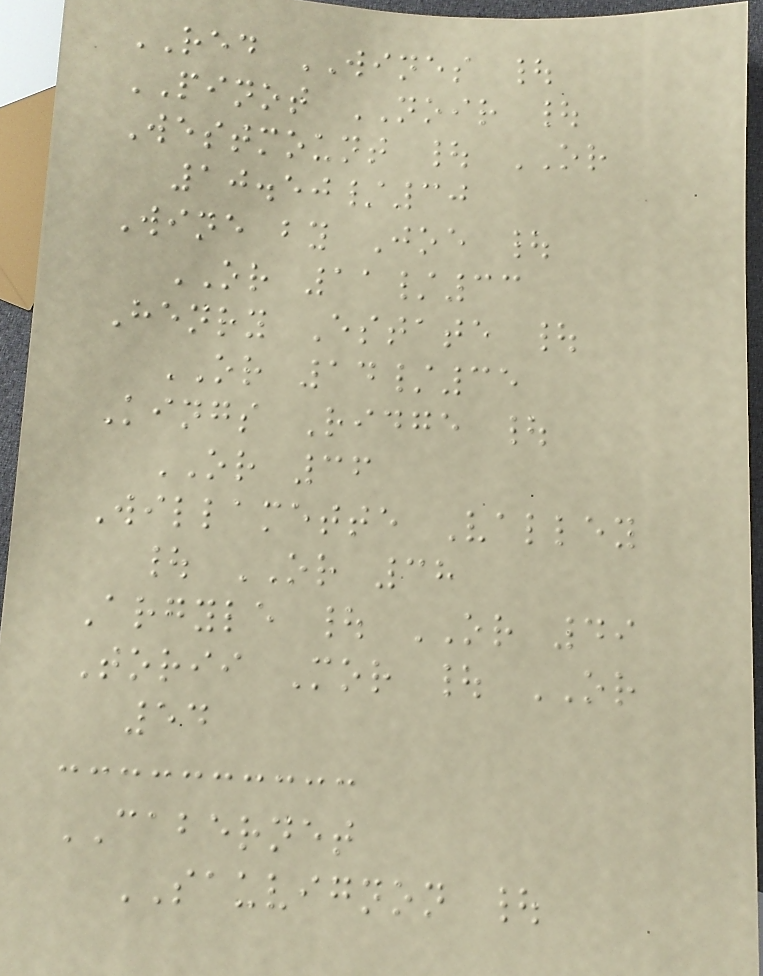RED WINES |
PINOT NOIR |
Westmount | OR
10.50/30
Wine by Joe |
OR 11/33
Henry Estate |
OR 14/35
Kings Ridge |
OR 36
Willamette Valley
| OR 38
Argyle | OR 49
Torii Mor | OR
54
CABERNET
SAUVIGNON |
